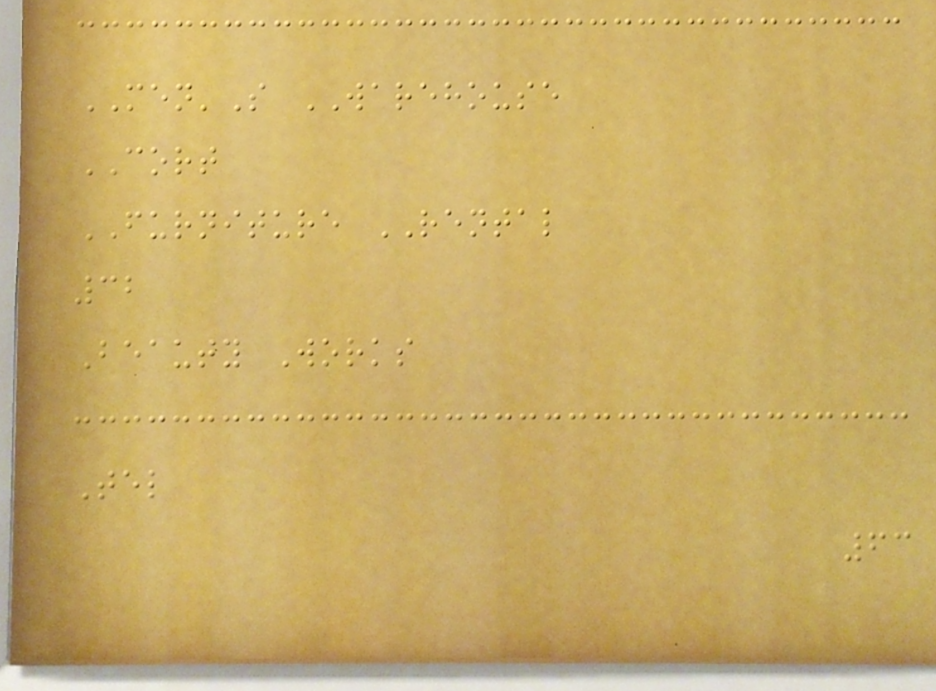MEN'S WAREHOUSE
CORT
FURNITURE RENTAL
32
Beauty Works
Tel
63
